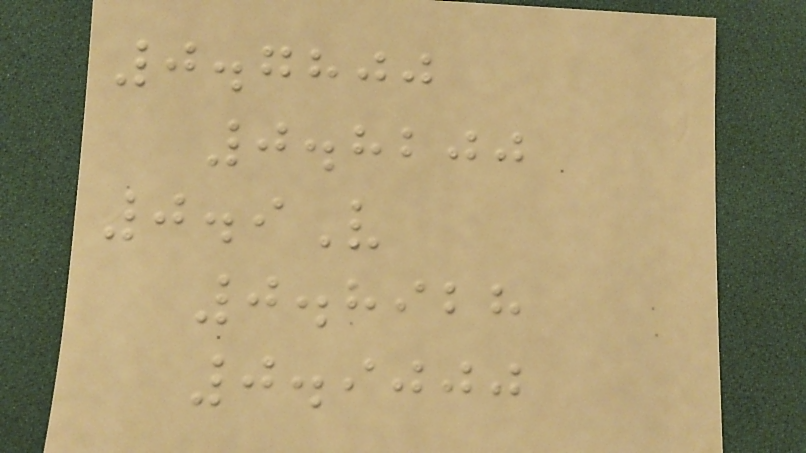0.7800
0.8200
0.9V
0.8928
0.9000
